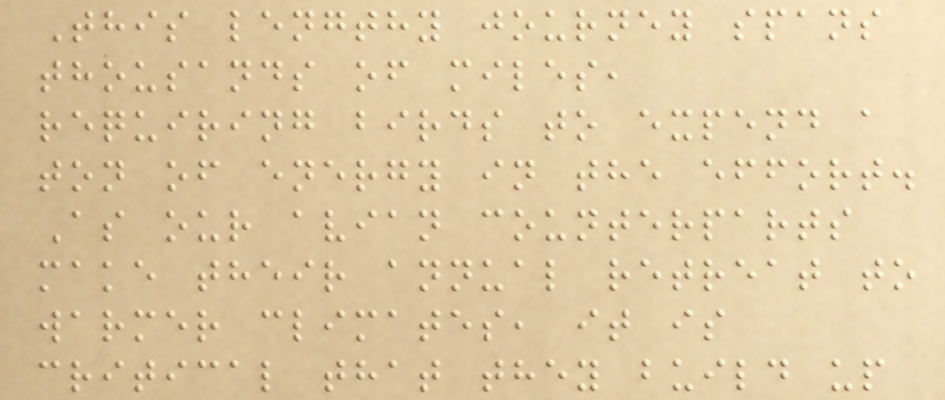This lengthy journey spans
thousands of miles,
requiring birds to expend a
ton of energy in the effort.
As our avian counterparts
make their annual retreat to
warmer climates, it is
critical that they build up
